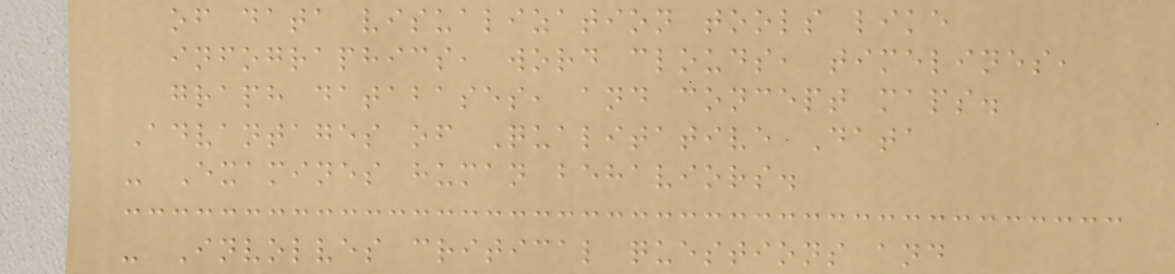of data visualization tools like
infographics, word clouds, timelines,
graph databases, and concept maps.
Advantages of Qualitative Data
- Examines human behaviors.
- Involves critical questions and
